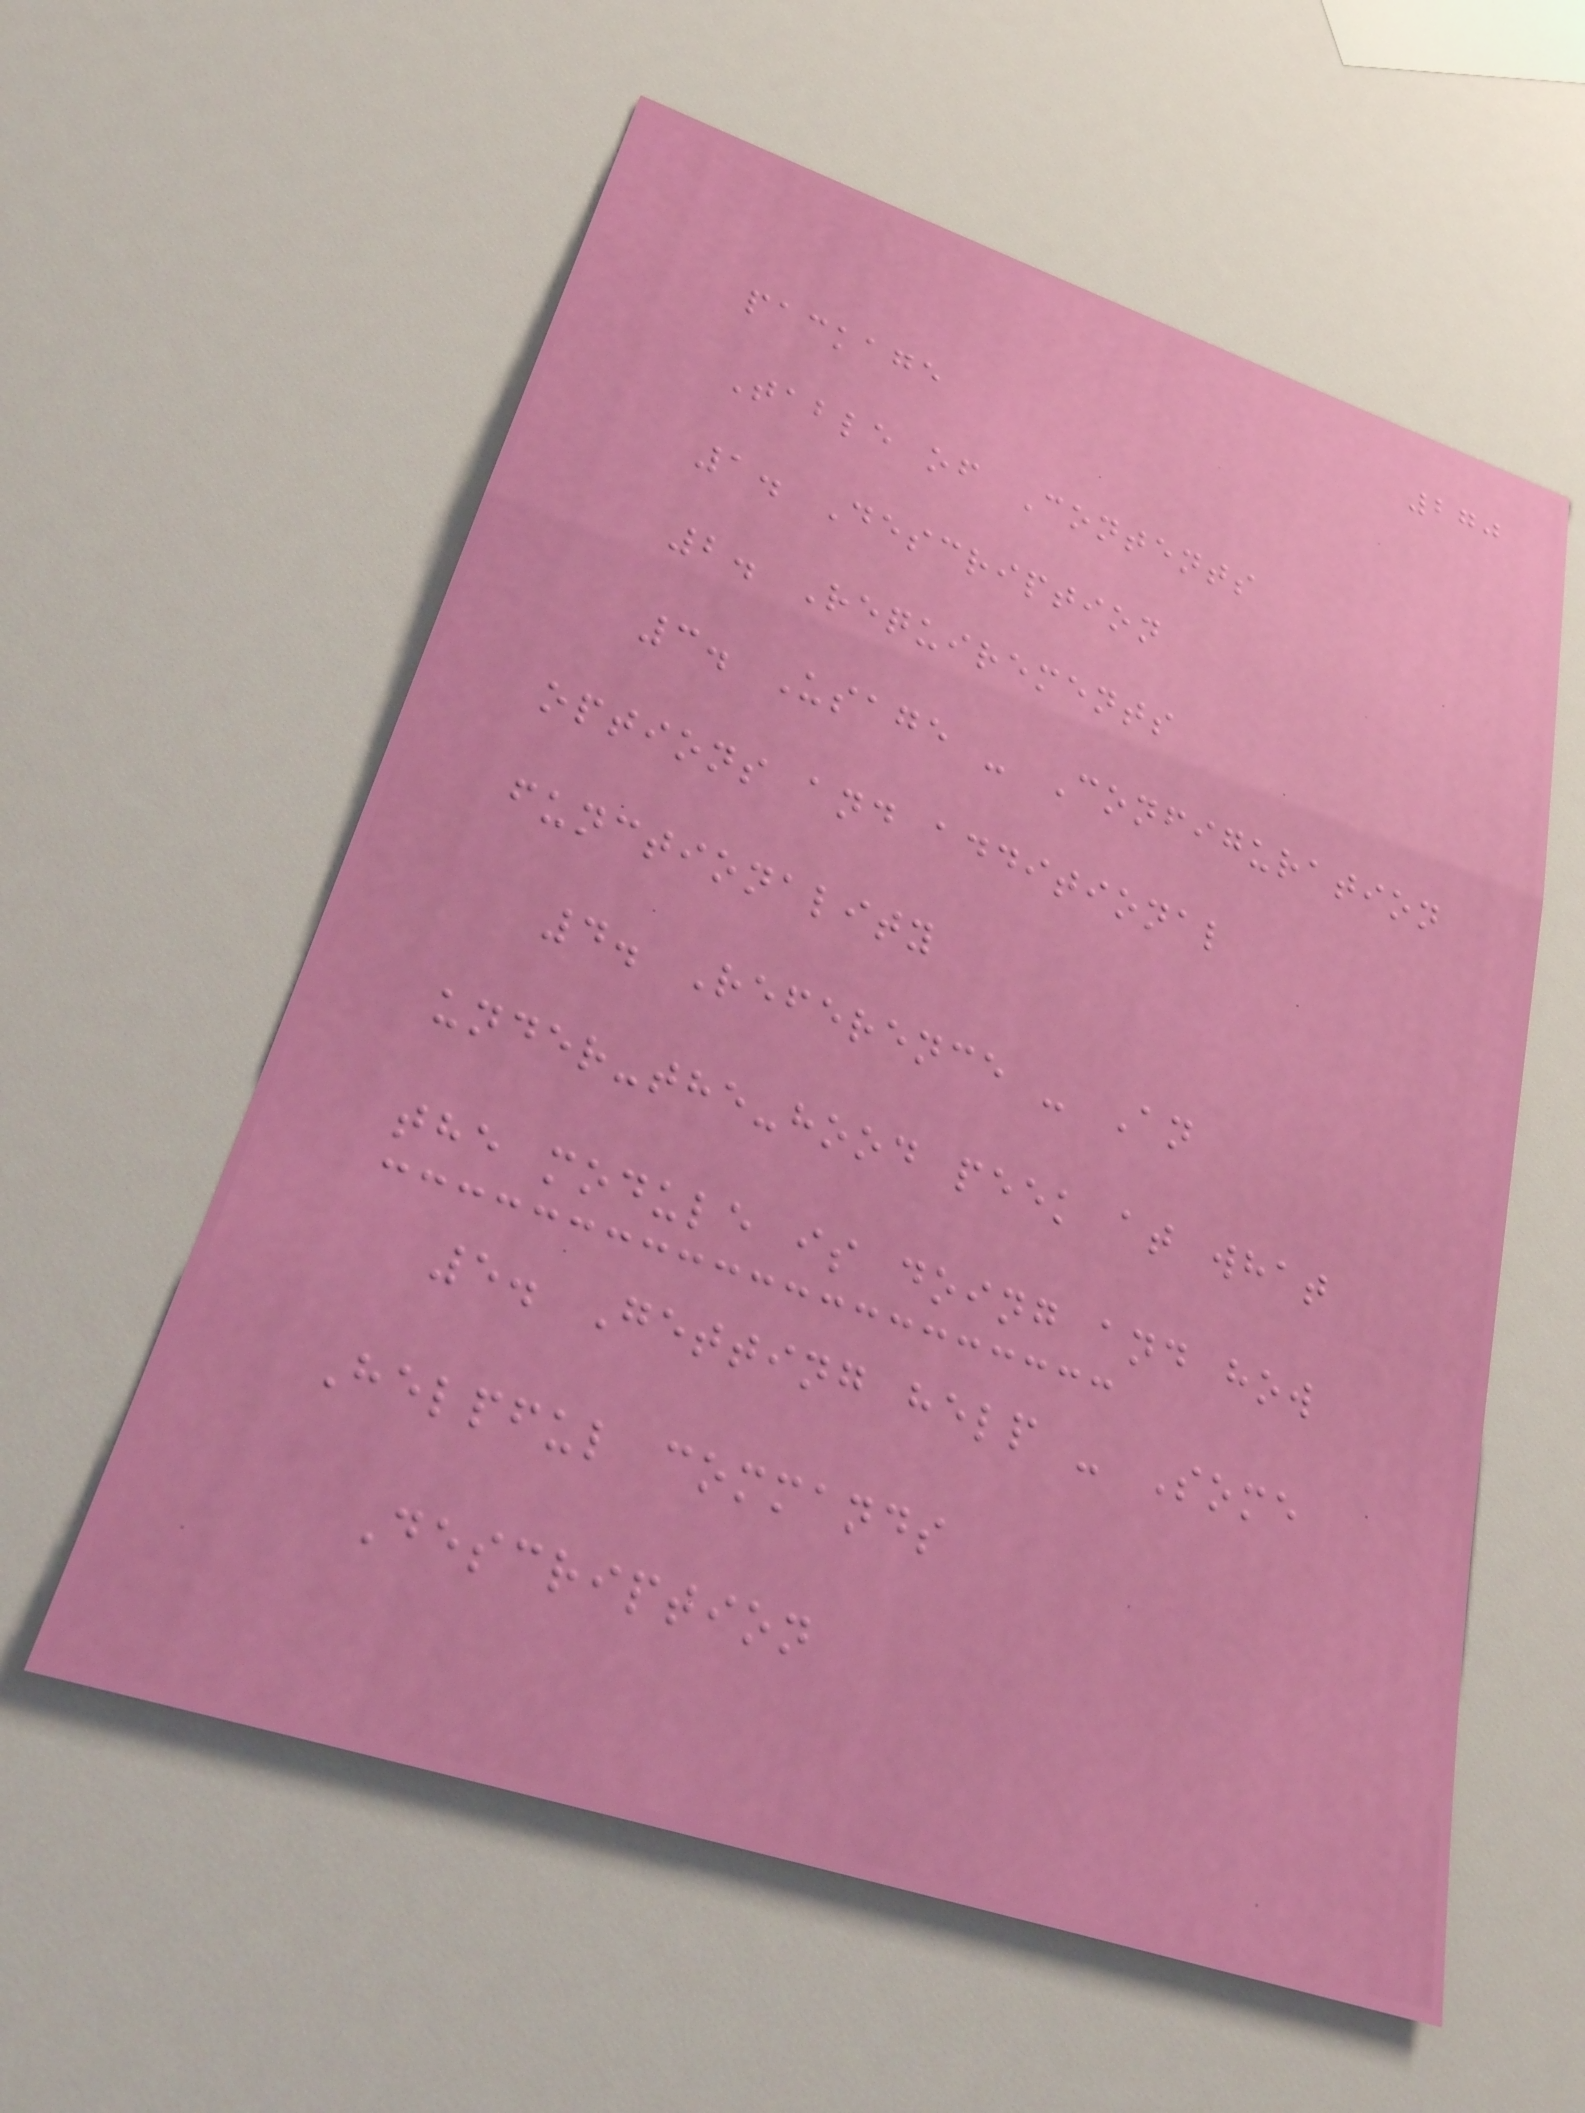270
package
Table of Contents
1. Description
2. Requirements
3. Usage - Configuration
options and additional
functionality
4. Reference - An
under-the-hood peek at what
the module is doing and how
5. Getting help - Some
Helpful commands
Description
